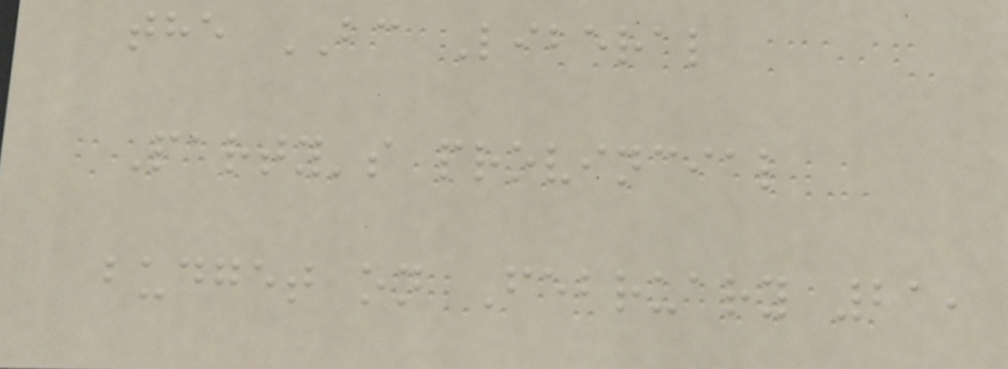the BC Liberal
Party's provincial
budget on February 21,
